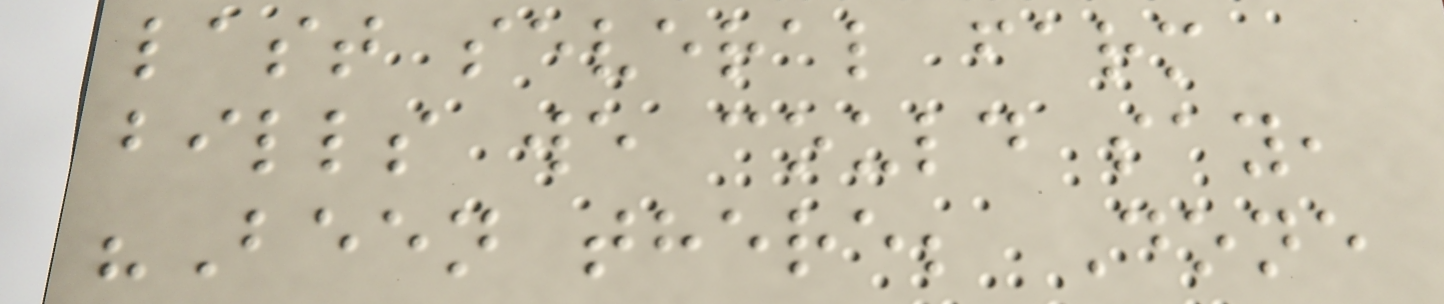last several farm
bills we could say,
"Been there; Done
